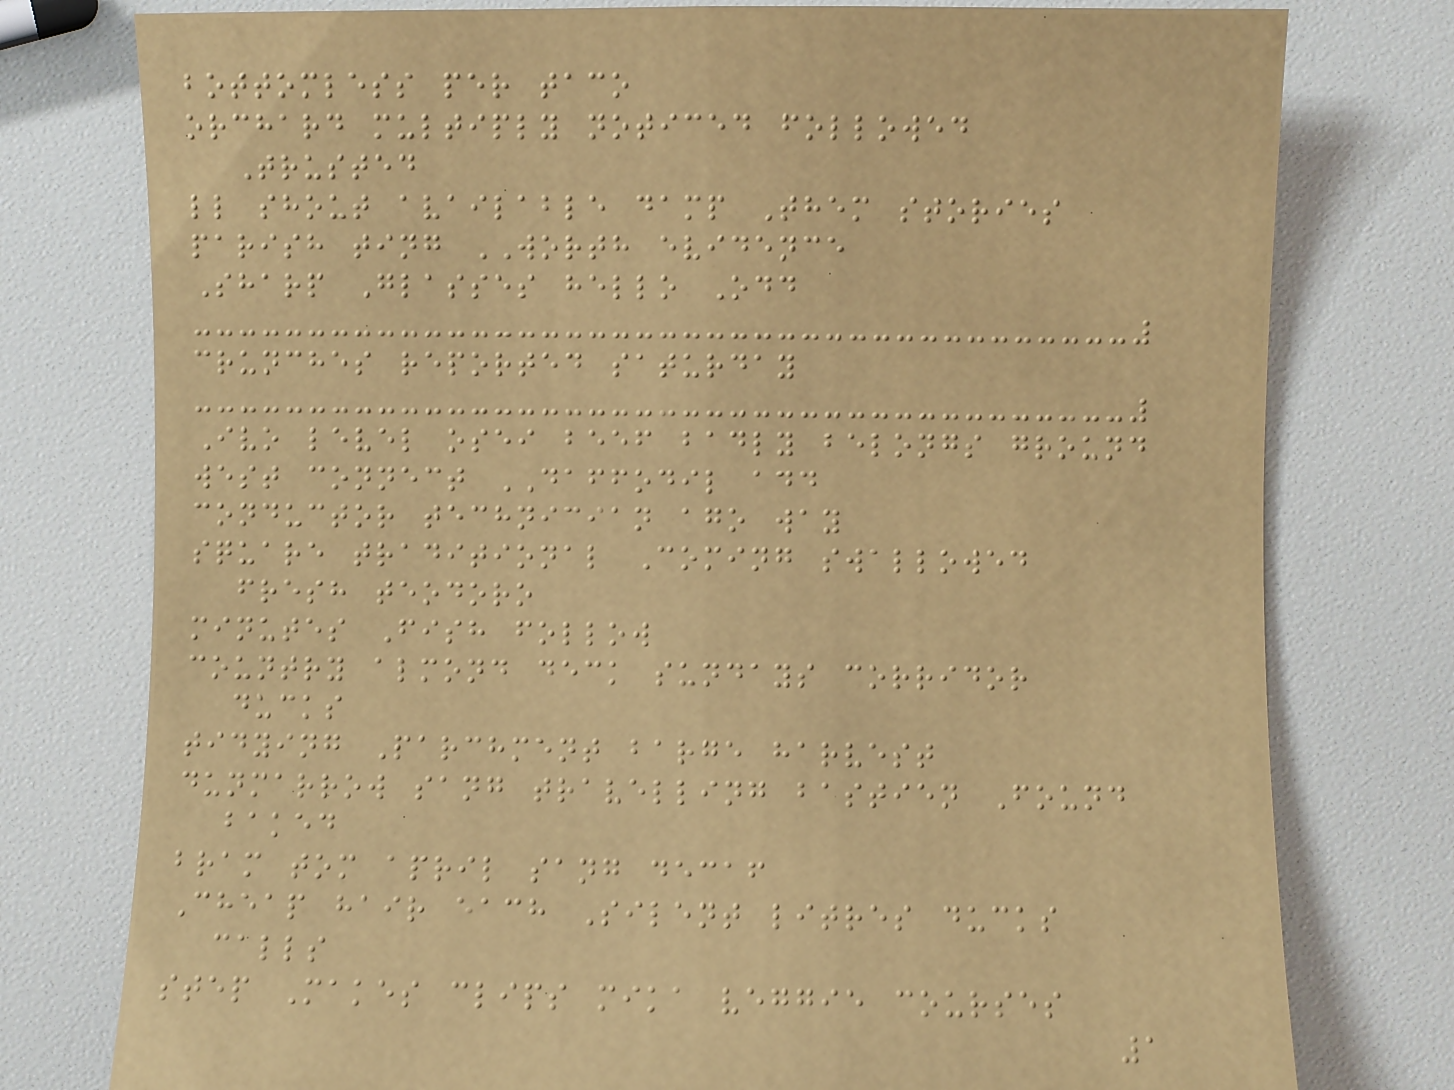bottomless per taco
orchard multiply noticed followed
Trusted
ll shout available damp Them stories
parish ting WORTH evidence
Sharp Glasses hello Odd
crunches reported saturday
Ivo level osei beef badly belongs ground
west connect DAFFODIL add
conductor technician ago way
square traditional Coming swallowed
fresh teodoro
minutes Fish follow
country almond deck sundays corridor
ducks
tidying Parchment barge harvest
dunmarrow sang travelling bastien Found
baked
bram tom april sang decaf
Cheap hair each Silent litres ducks
calls
step Makes clips mika veggie courses
1
